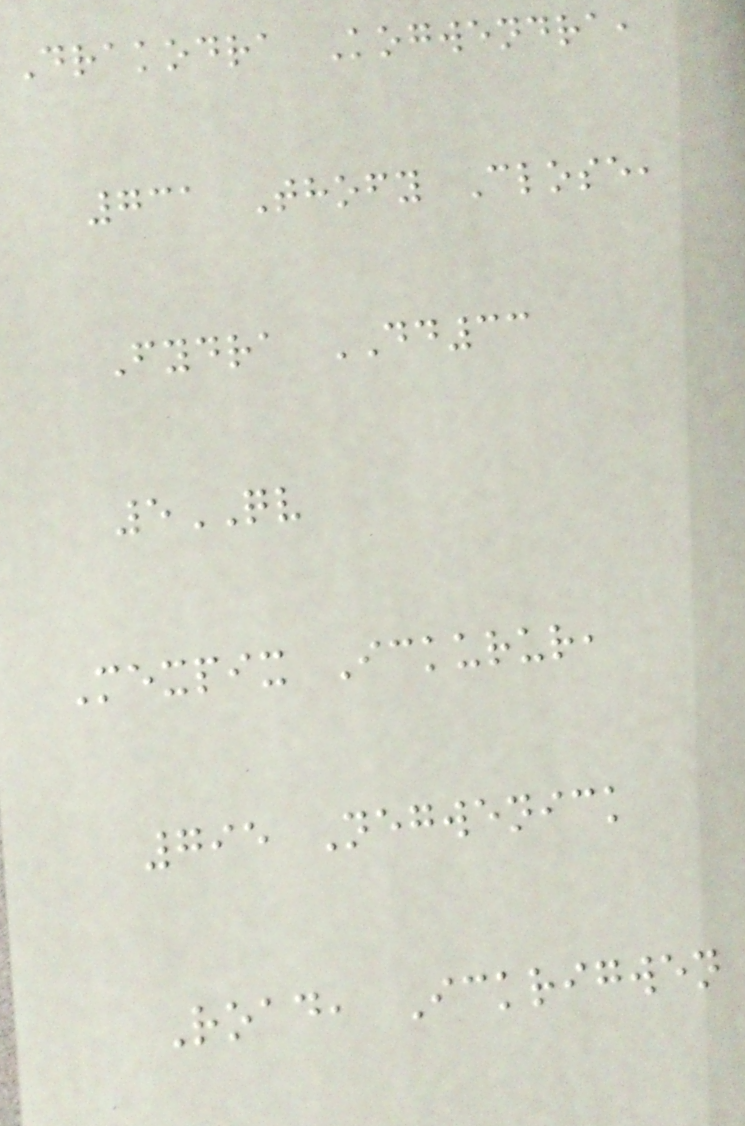Drakodra Kogwendra,
731 Thofy Close,
Fydra DD33
5QV
Mexpix Ickurur,
795 Negwenick
Road, Ickrigwen
